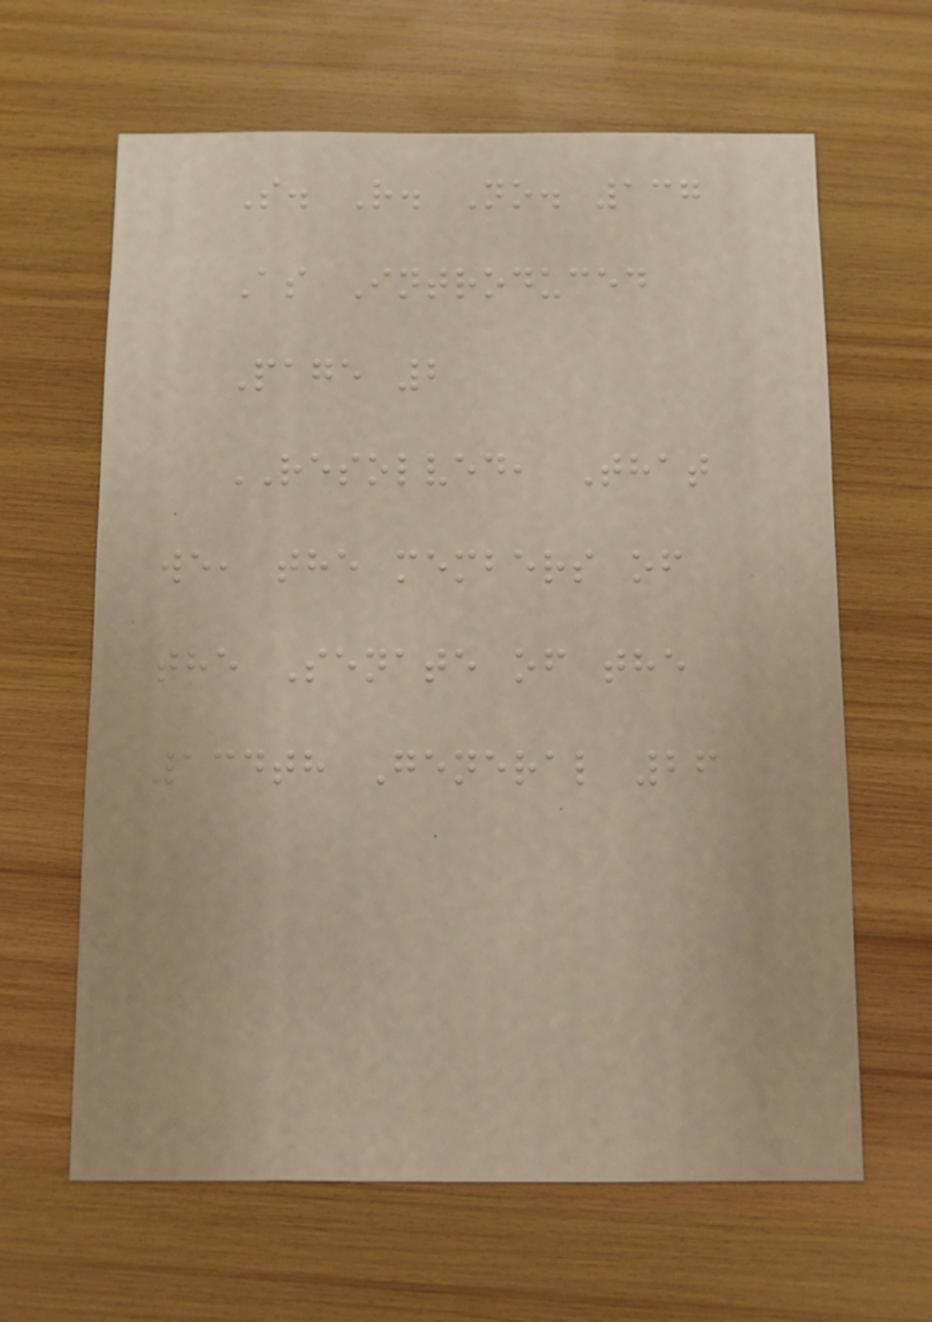S. R. No. 137
As Introduced
Page 2
RESOLVED, That
we, the members of
the Senate of the
134th General 26
